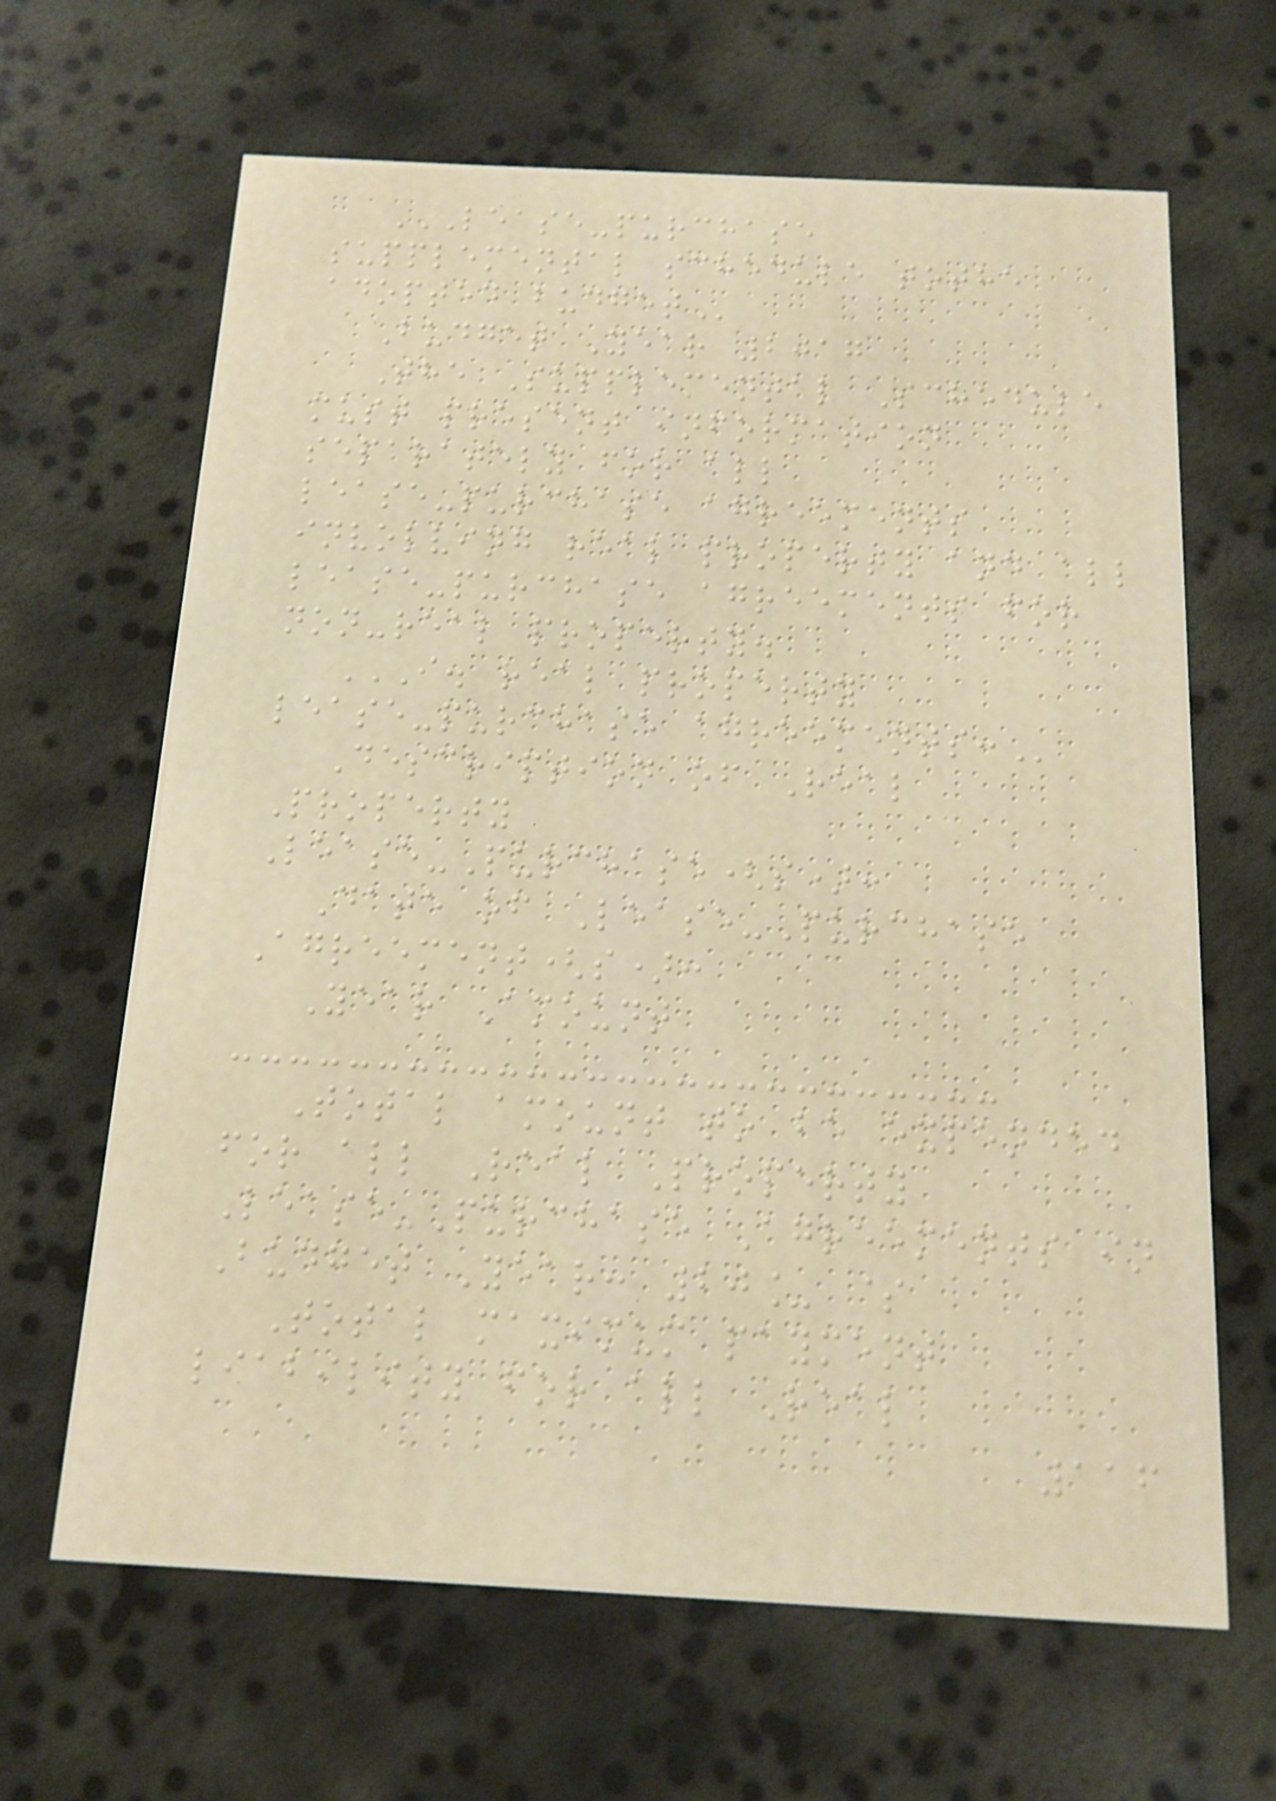LEASE-PURCHASE
SUPPLEMENTAL SCHEDULE TOTHE
ADOPTED BUDGET
Budget Year 2017
The Supplemental Schedule
must present information
separately for all
lease-purchase agreements
involving real property and all
lease-purchase agreements for
non-real property.
I. REAL PROPERTY
LEASE-PURCHASE AGREEMENTS:
Description of Real
Property
Lease-Purchase(s):
Date of Lease-Purchase
Agreement(s):
Year Amount
Total amount to be expended
for all Real Property
Lease-Purchase Agreements in
Budget Year: 20_ $
Total maximum payment
liability for all Real
116
